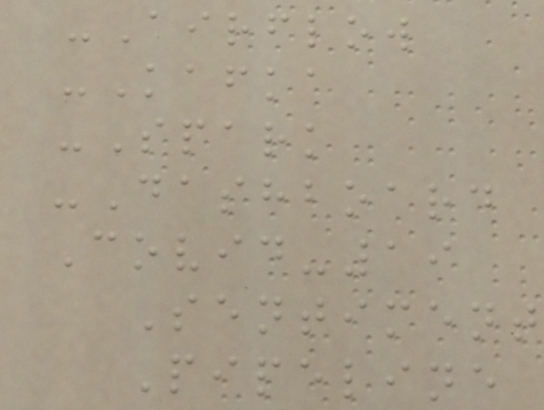-Airflow
-Kafka
-Spark
-Dashboard
Covid-19
Sentiment
Pipeline
